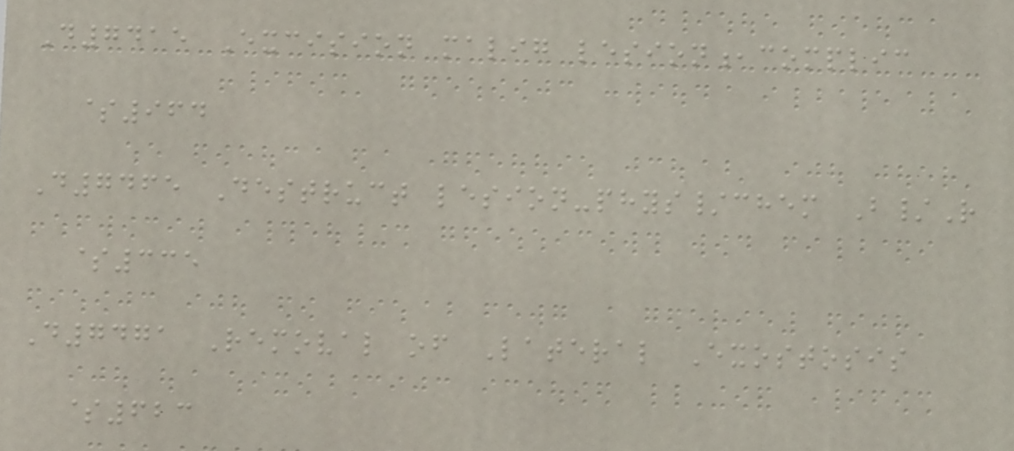D7415 Excision malig lesion,complic
$964
D7465 Destruct lesion-phys/chem B/R
$335
D7471 Removal of Lateral Exostosis
$623
